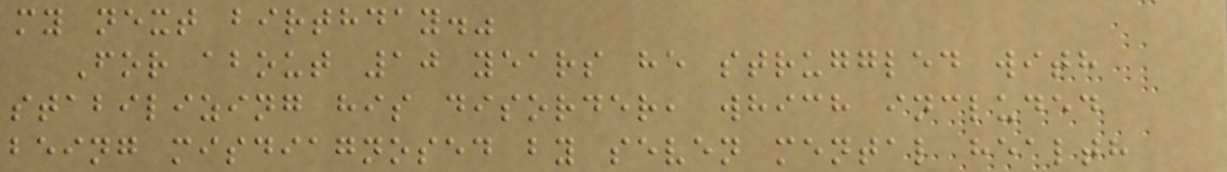my next birthday."
For about 10 years he struggled with
stabilizing his disorder, which included
being misdiagnosed by seven mental health
